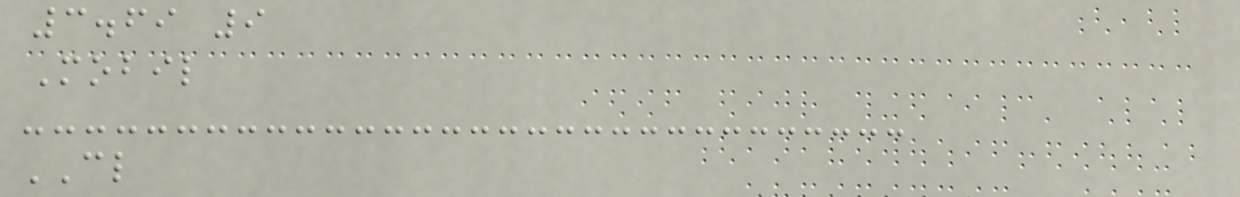3.69 9
Mobil
CL
